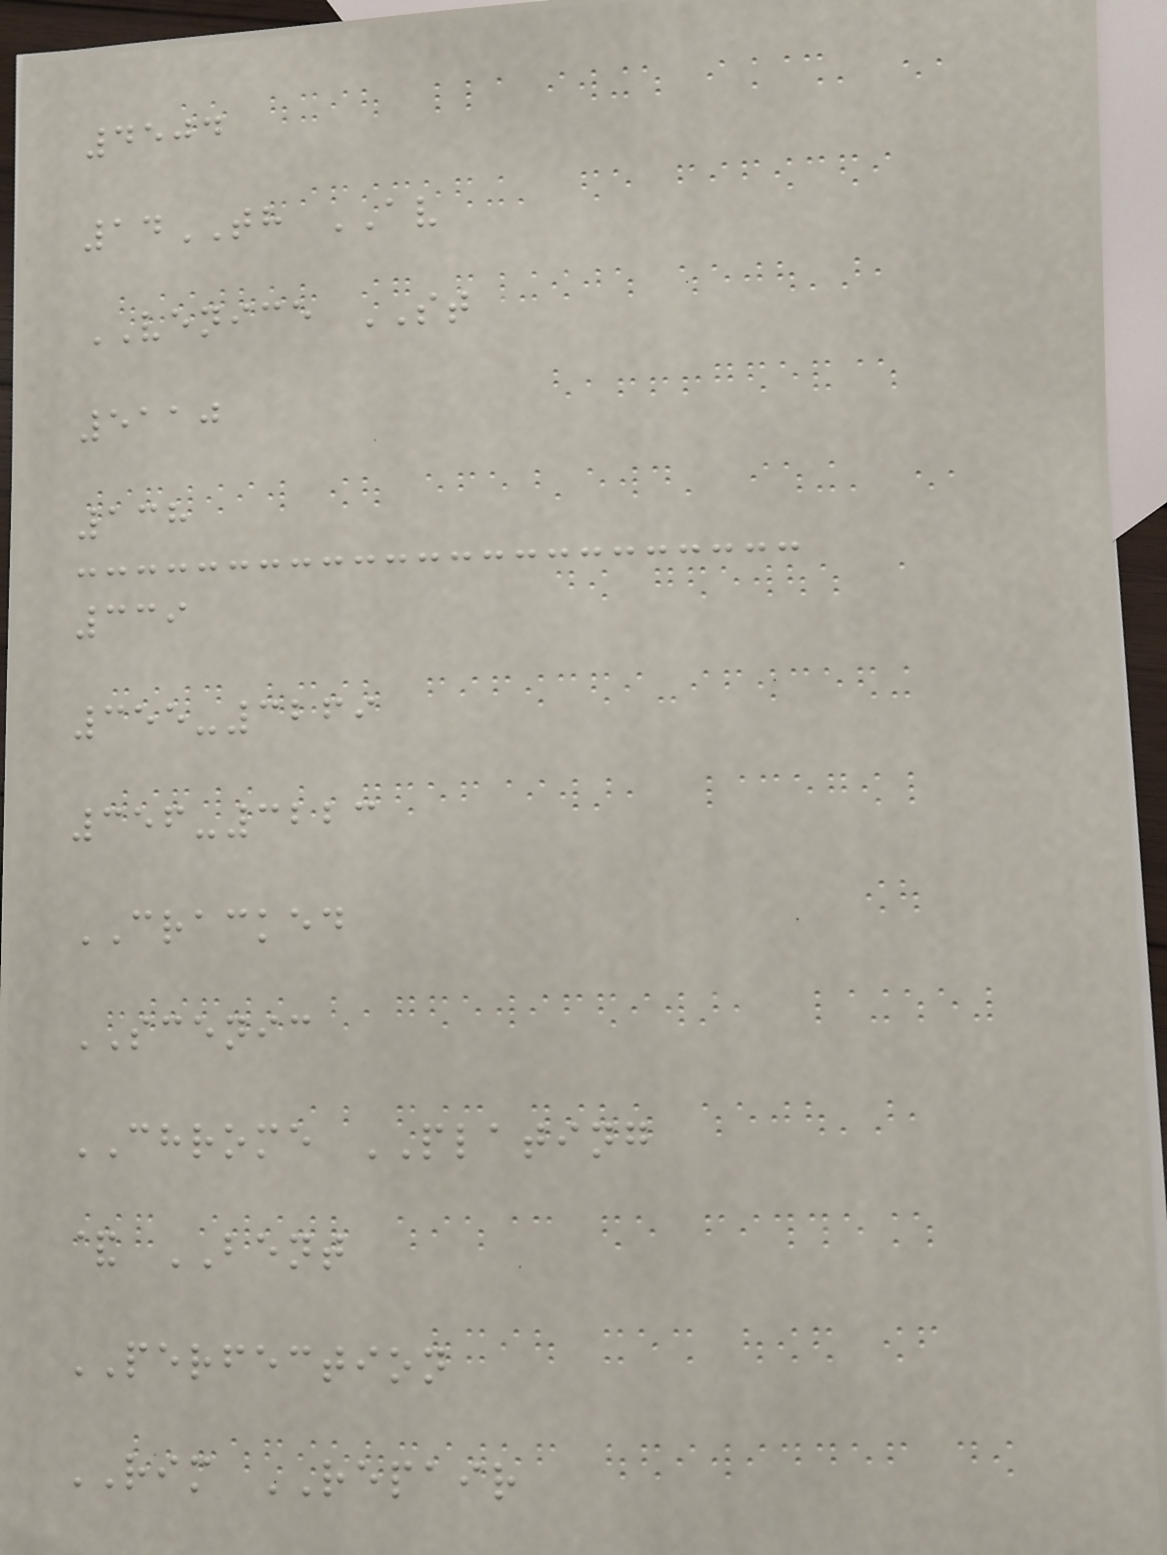4504
14TH AV
VENICE ST
5110
138
339
355-3269
356-3223
CRACKED
SCENIC
CHROME PLATING
& BENT
PERFECTION
RIM REPAIR
